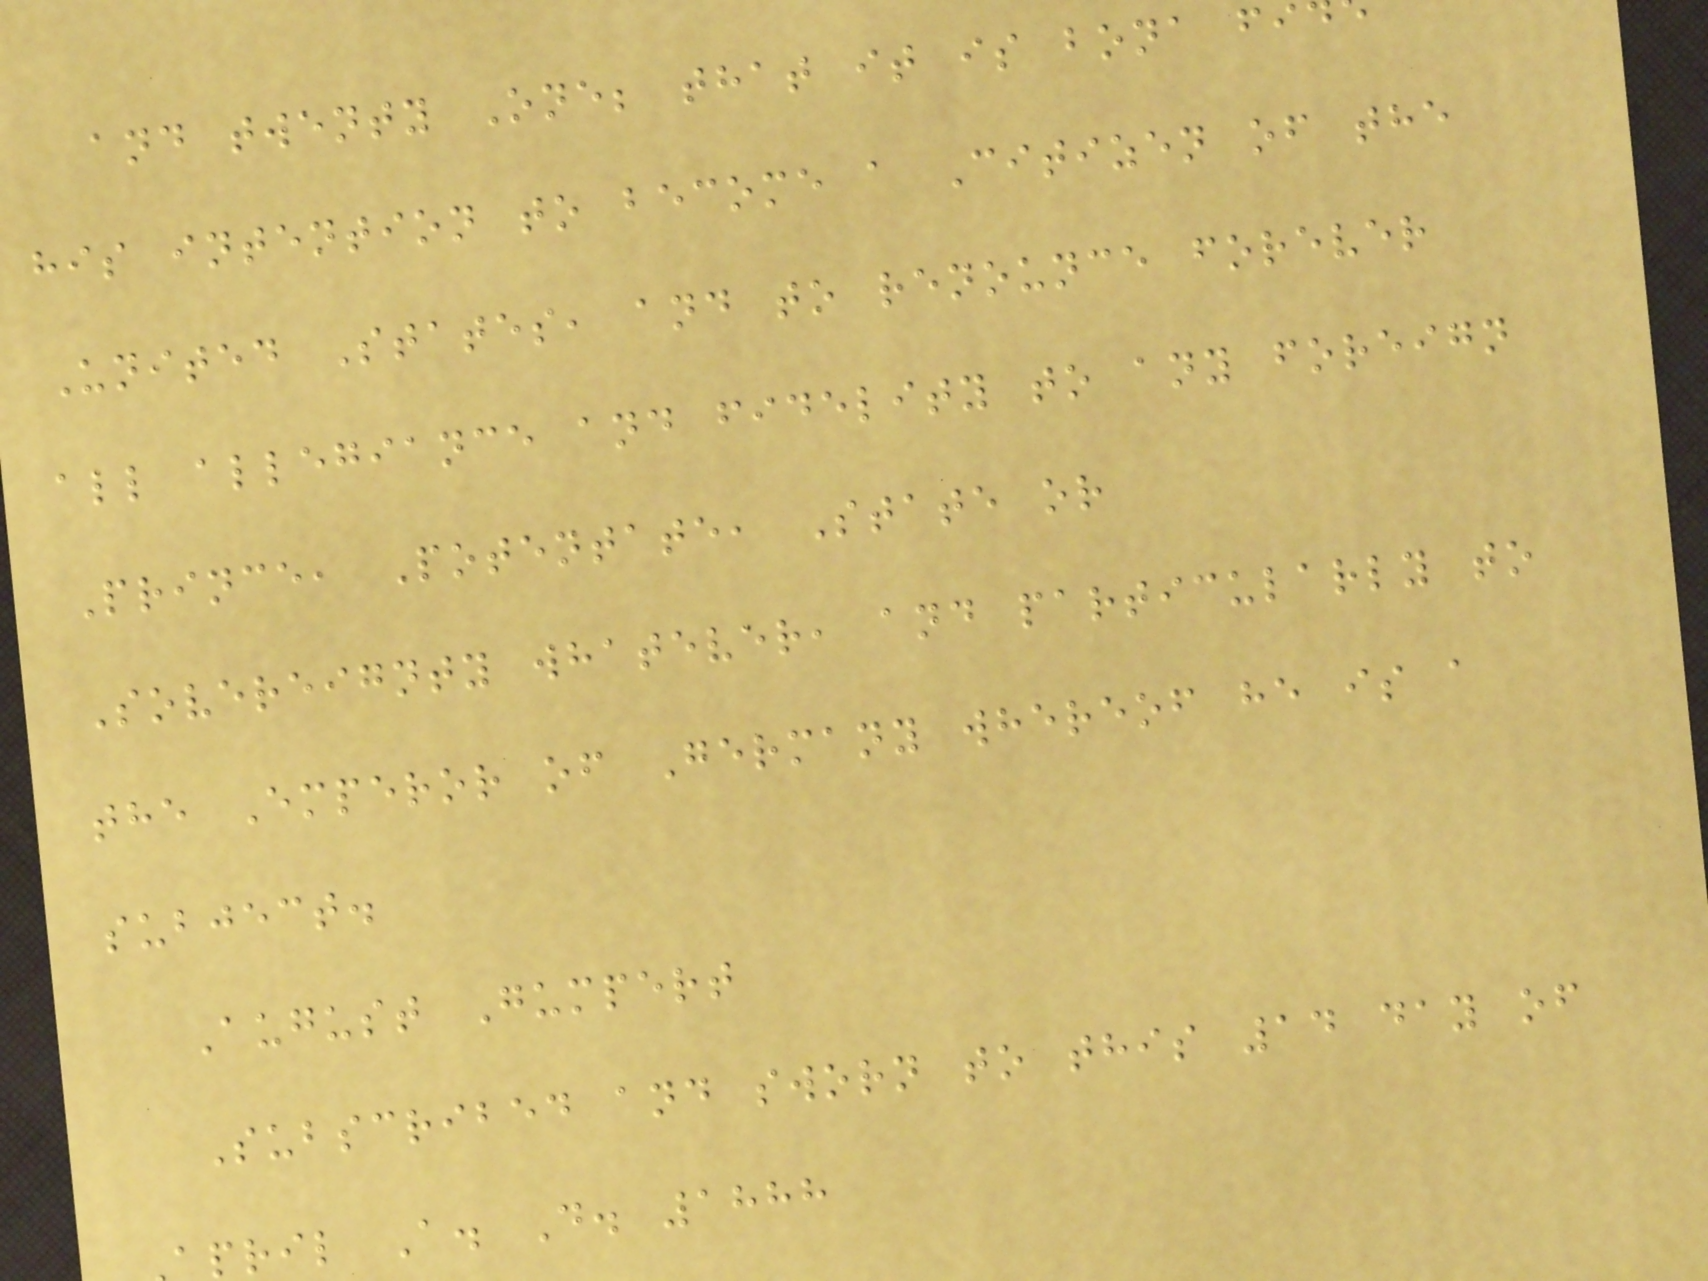and twenty One; that it is bona fi
his intention to become a Citizen of the
United States, and to renounce forever
all allegiance and fidelity to any foreign
Prince, Potentate, State or
Sovereignty whatever, and particularly to
the Emperor of Germany whereof he is a
subject.
August Gumpert
Subscribed and sworn to this 14 day of
pril A. D. 1888
